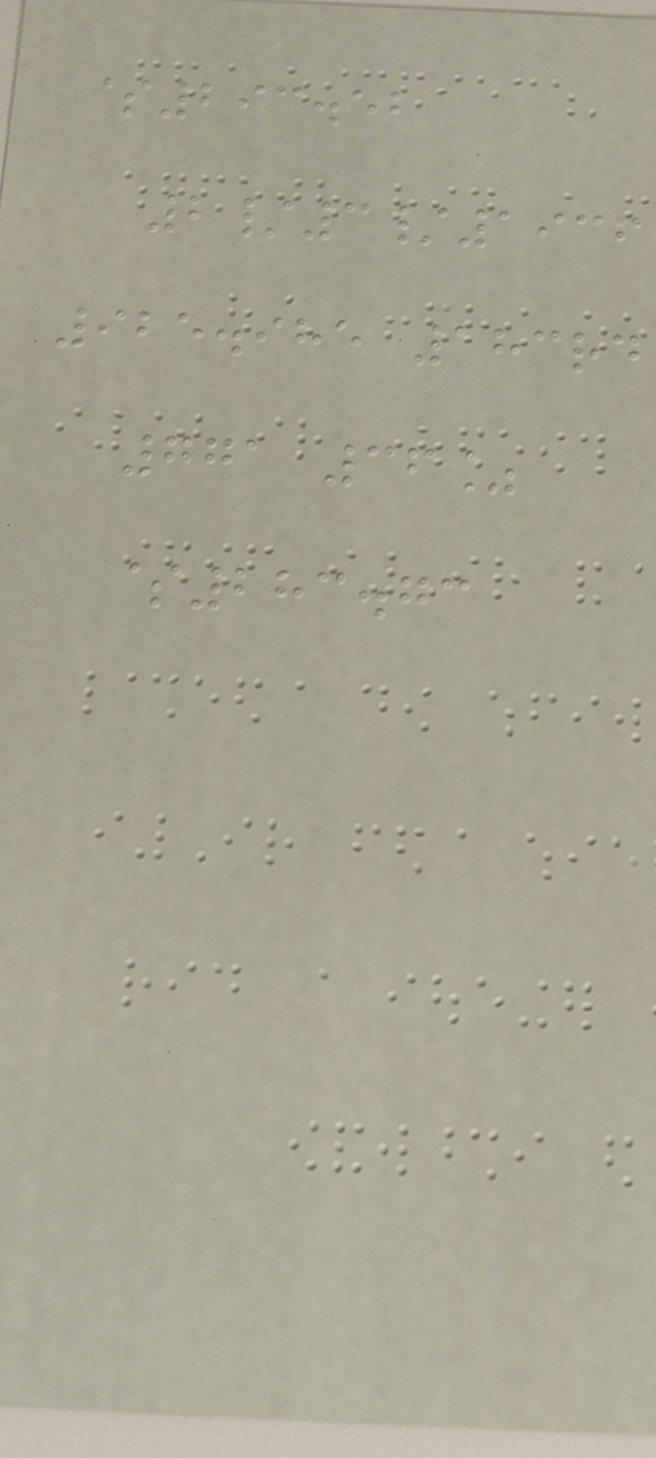$293.52
2/3/1936
925.985 183rd
771 36%
$283.73
